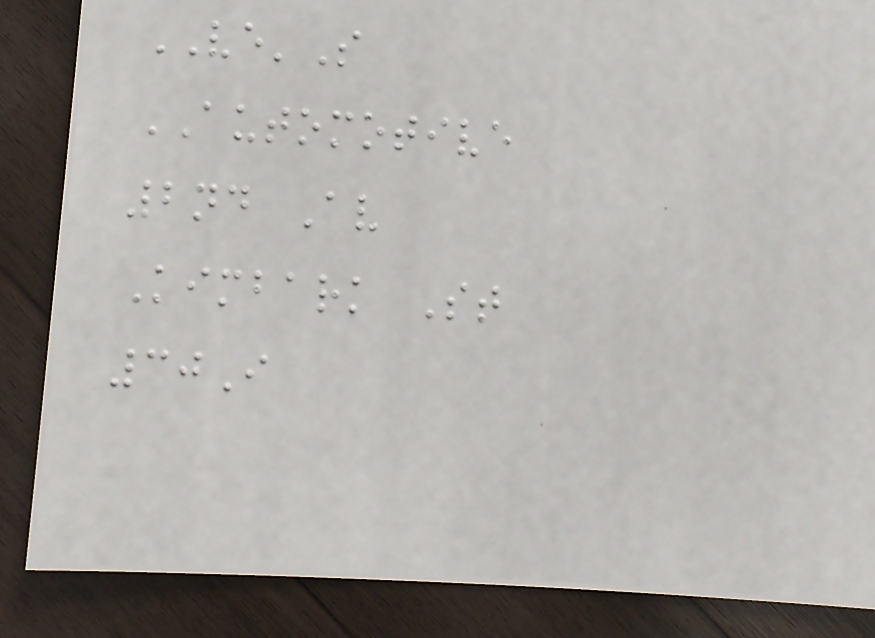VE'S
AUTOMOTIVE
2nd Av
Kimbark St
30I
